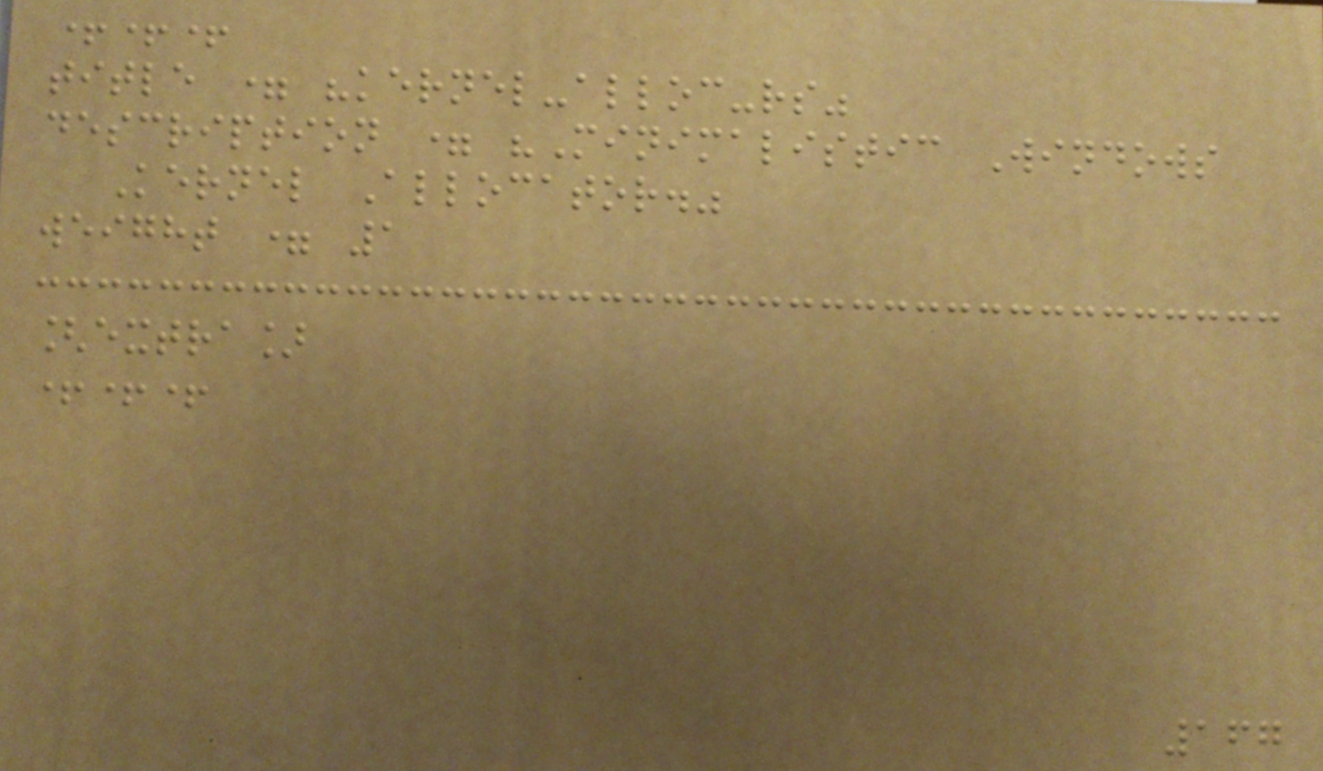+++
title = "kernel-alloc-rs"
description = "Minimalistic Windows
Kernel Allocator."
weight = 1
[extra]
+++
167
